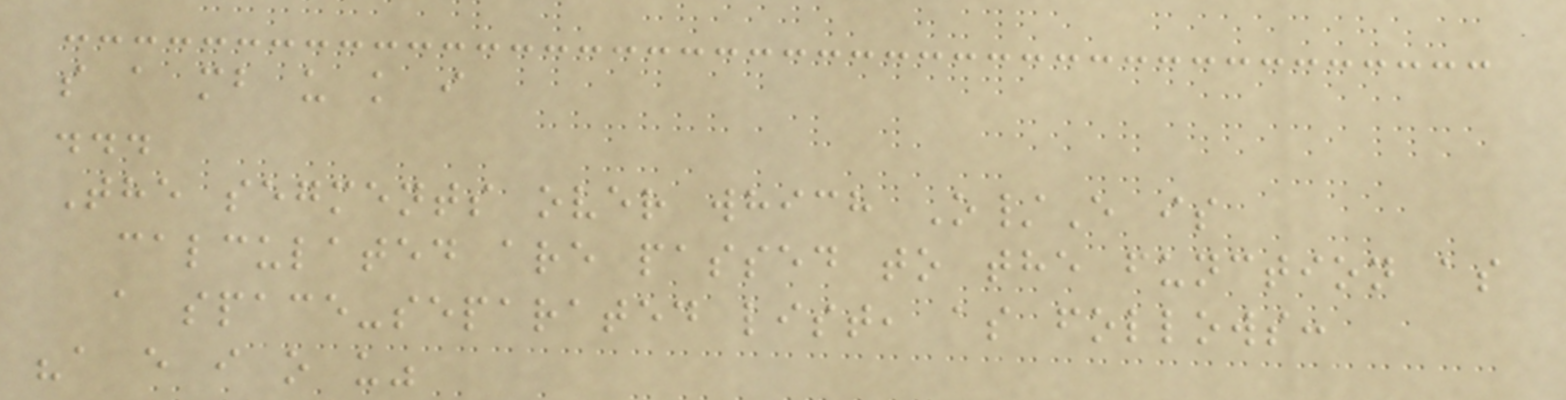s a mb u k i
...
The segments over which O/E is
calculated are passed to the function as
a space-separated list, as follows:
"a e i o u"
